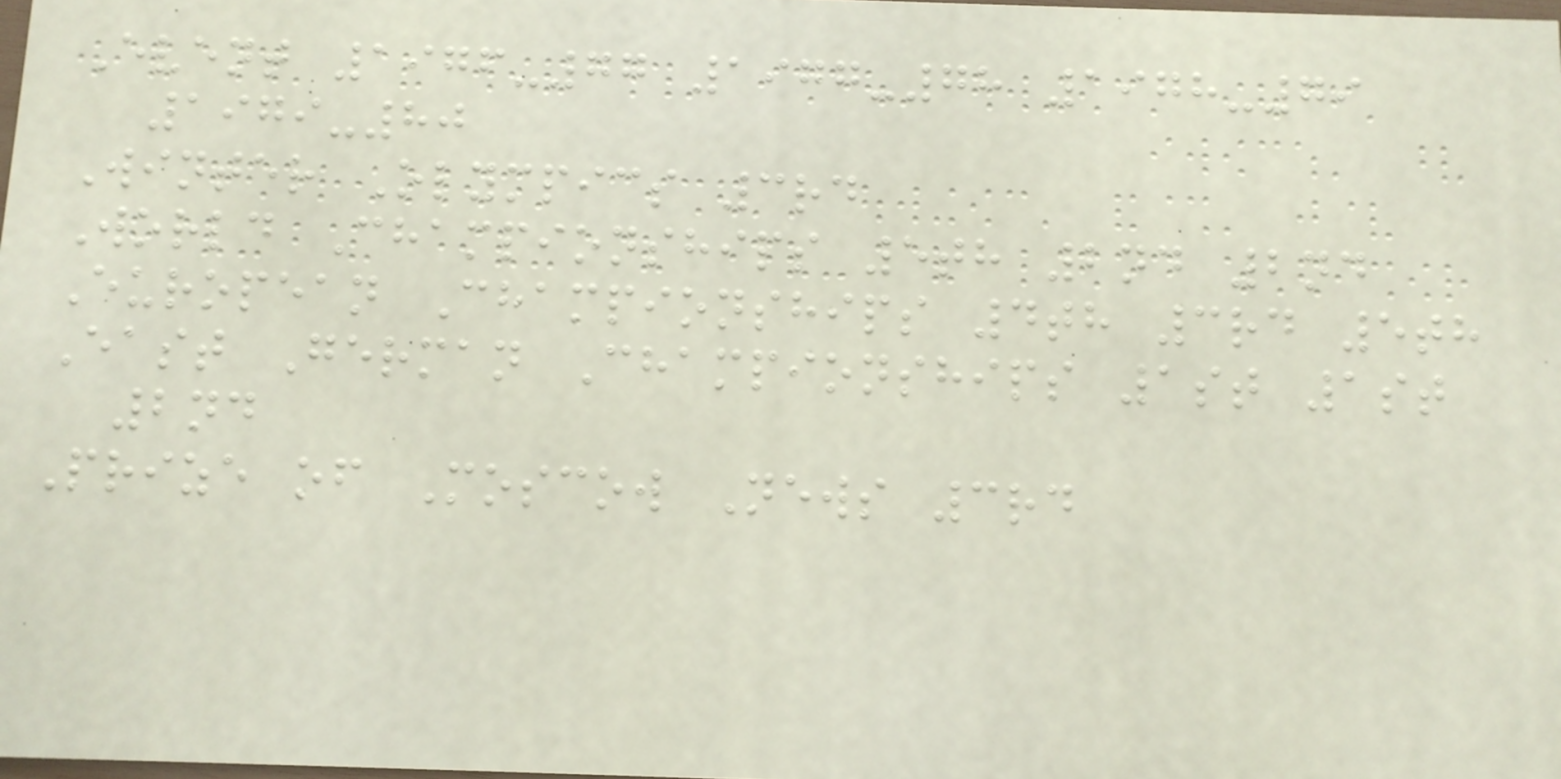Event 1976-77 1977-78 1978-79
1979-80
Winter Olympics 3rd
World Championships 5th 2nd 2nd
European Championships 4th 3rd 5th
East German Championships 1st 1st
2nd
Prize of Moscow News 3rd
